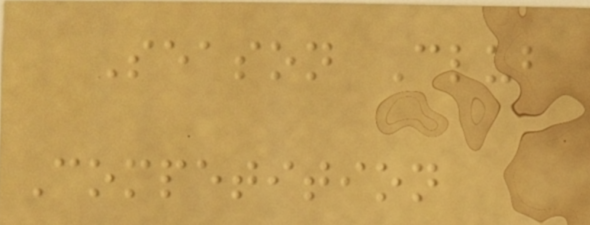Season Club
Competition
